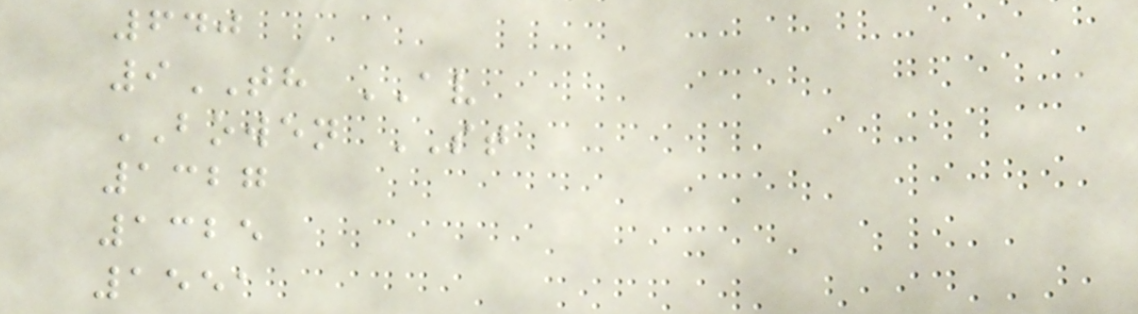640
9TH AV
BOWEN ST
1327
1325
1551
